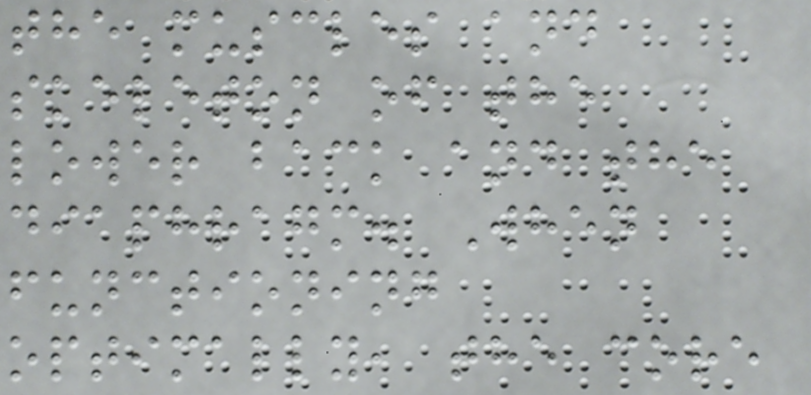the muscles and
skeleton of the
lower back and the
diaphragm. When
functioning
optimally, the core
